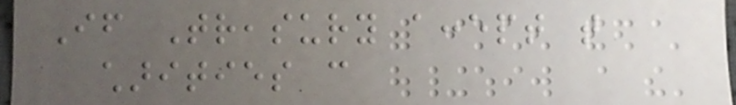If Treasury accept that
charities can
